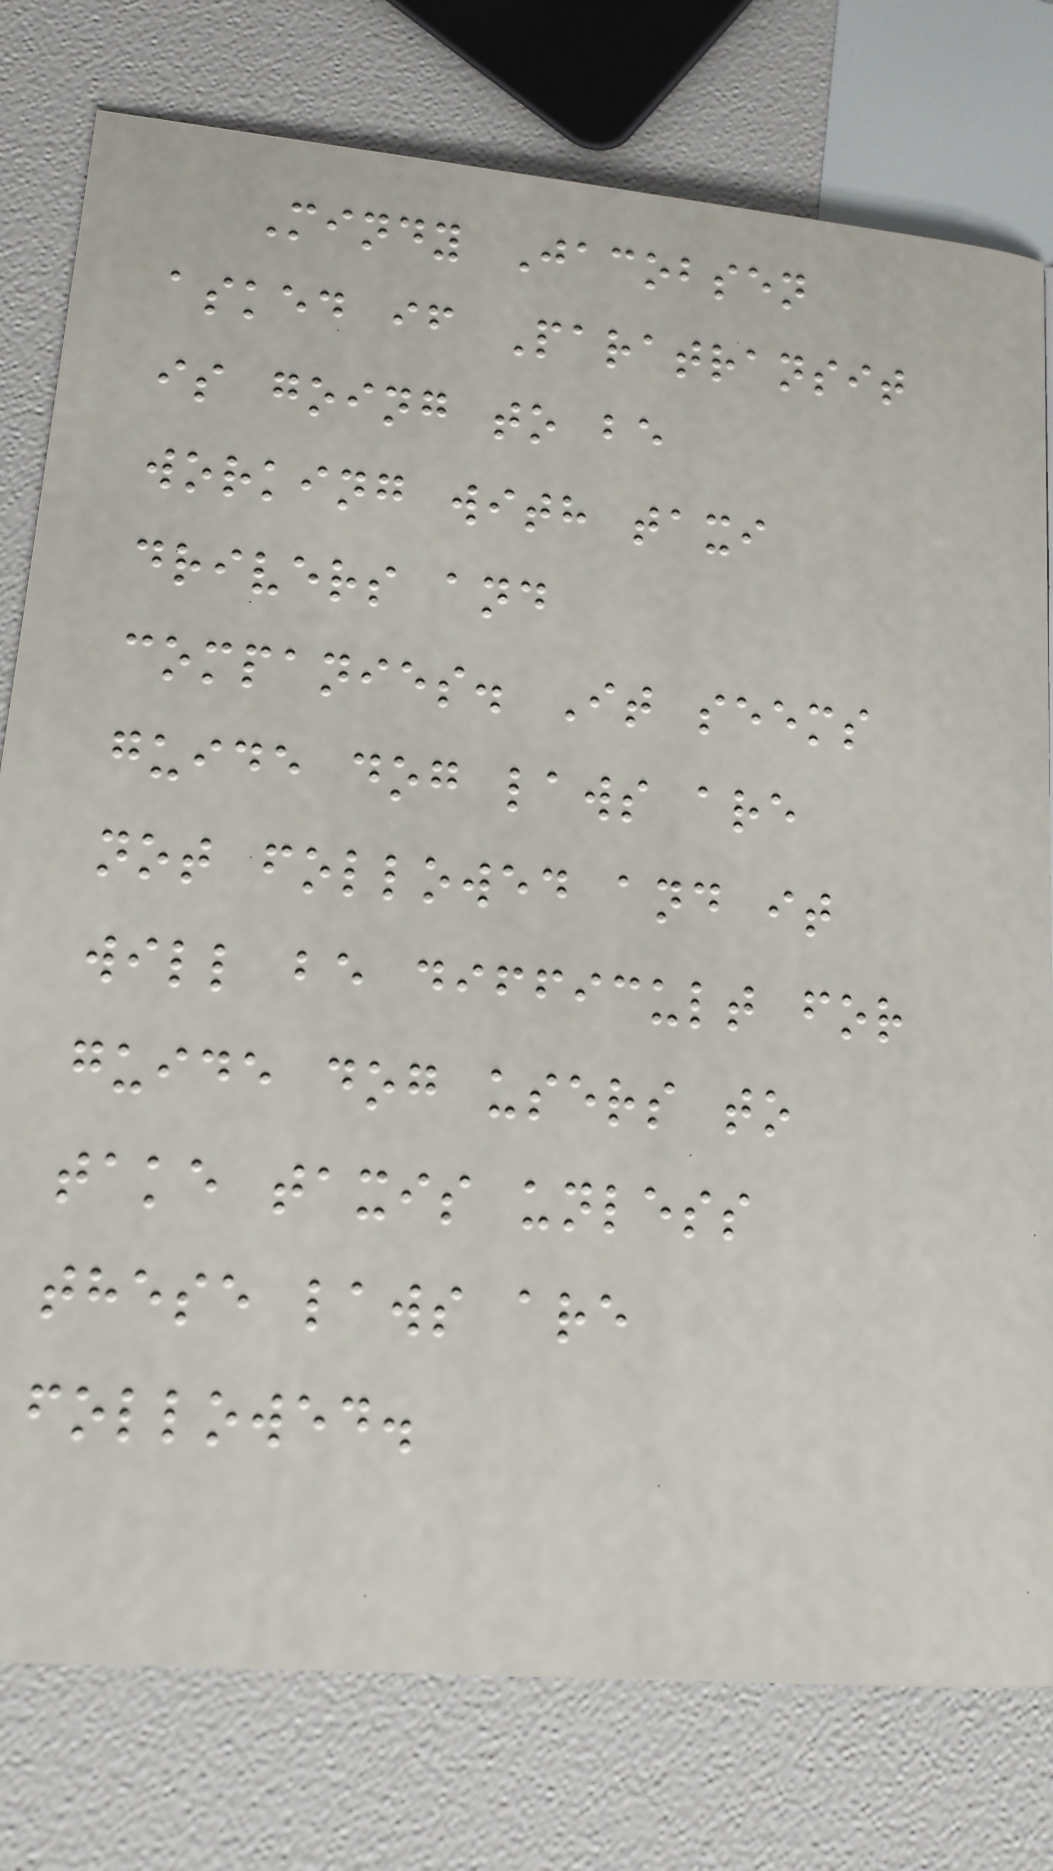Mindy Jacobsen
asked if Paratransit
is going to be
working with taxi
drivers and
companies. It seems
guide dog laws are
not followed and it
will be difficult for
guide dog users to
take taxis unless
these laws are
followed.
